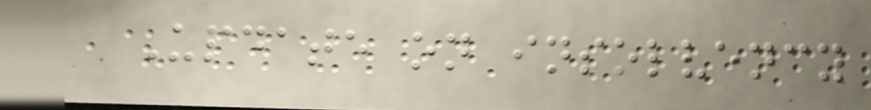Update on insolvency
